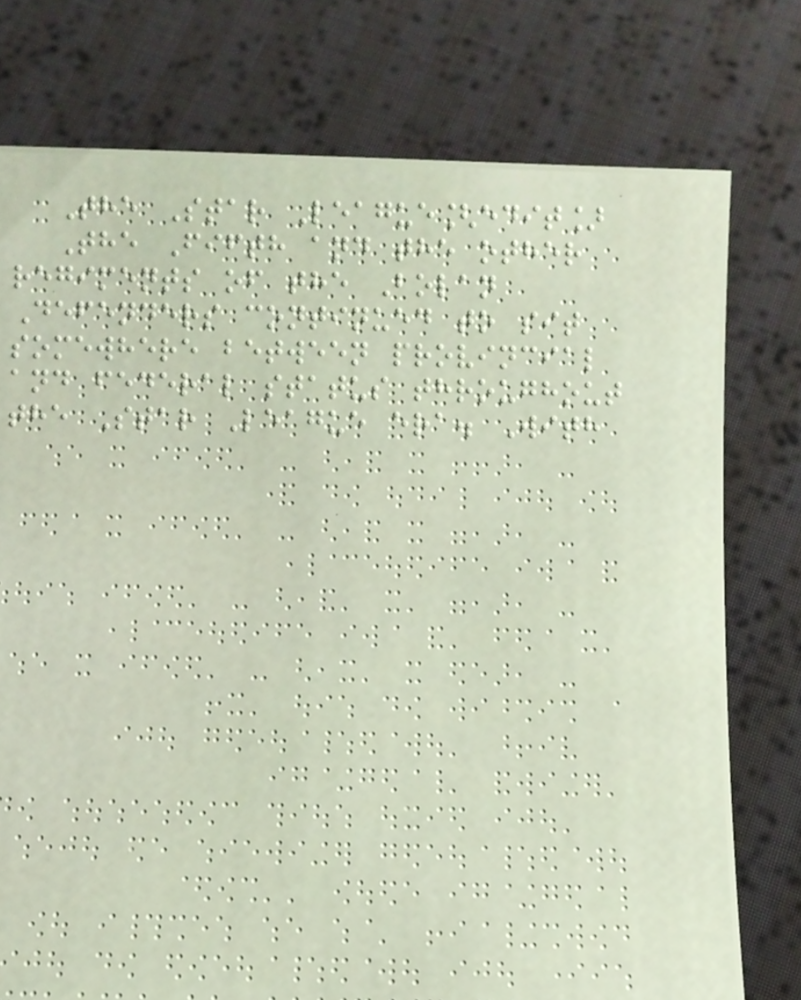The Star League[edit]
The Fifth and the other
regiments of the Bolan
Defenders continued to sit
somewhere between provincial
and federal status throughout
the Star League era. With
